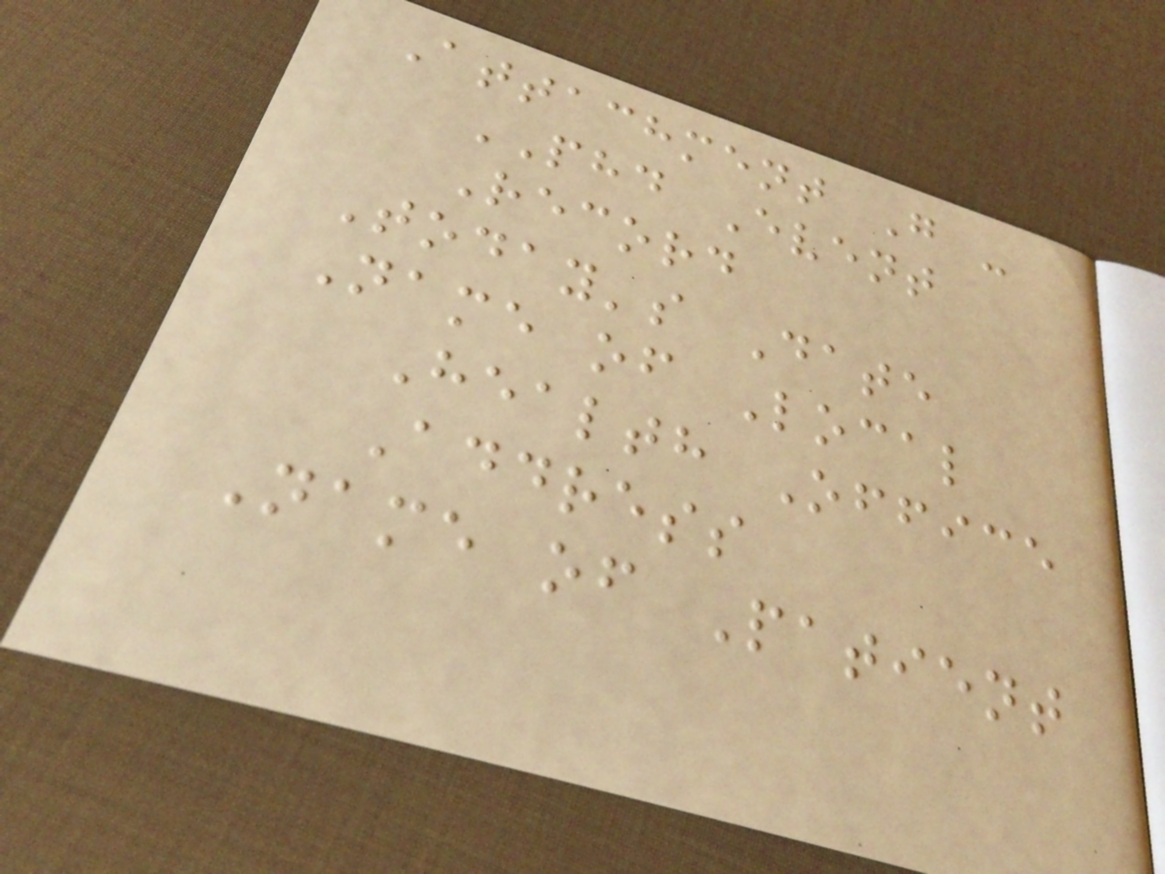Attachment G -
PHD Event
Record
Today's Date
Name of Local
Health Office
Address
Name of Patient
